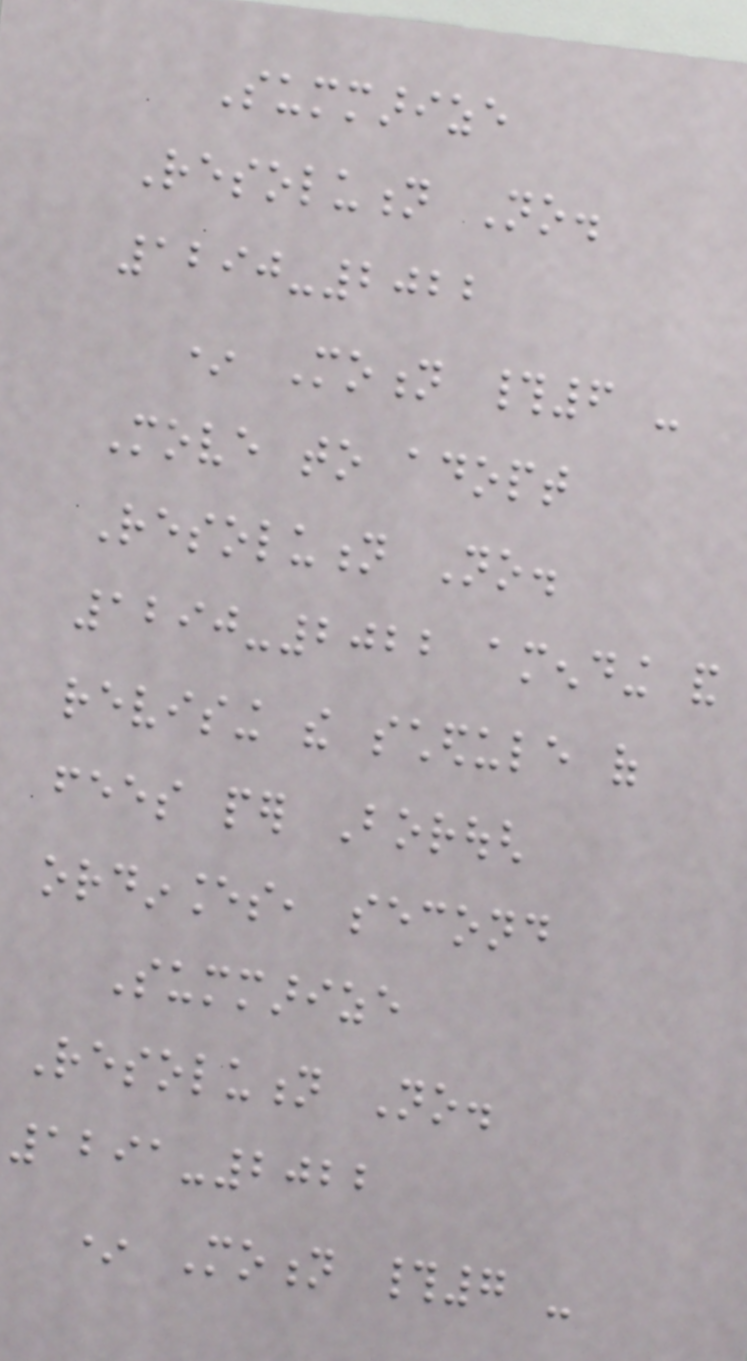Summarize
Resolution No.
1290-2022
* Motion #6 -
Move to adopt
Resolution No.
1290-2022 amending and
revising the schedule of
fees per Borough
ordinances, second
Summarize
Resolution No.
1291-2022
* Motion #7 -
